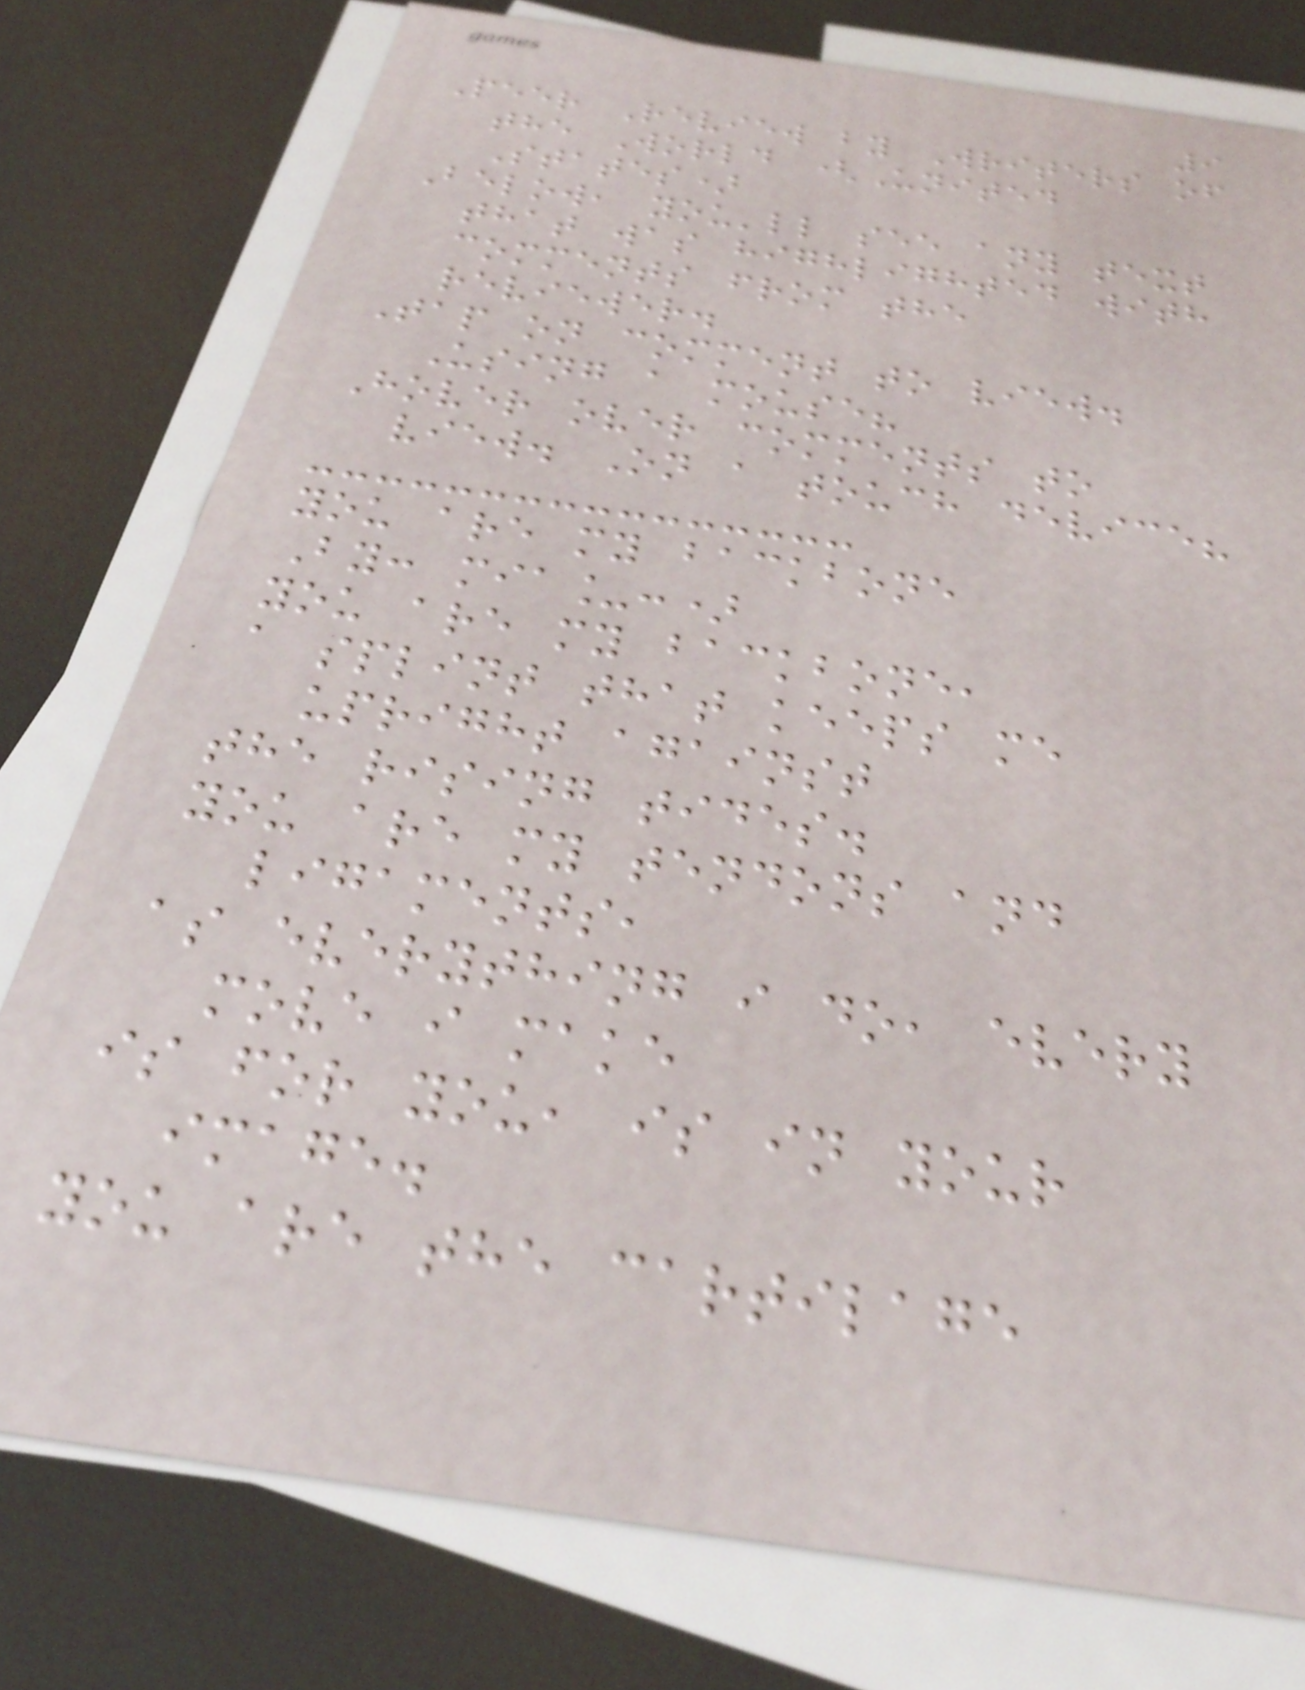9
Peer Review by Writers of
the World (United
States)
Below, you'll see any text
that was highlighted with
comments from the
reviewer.
Tap on comment to view.
Using a mouse?
Hover over comments to
view. On a touch device?
you are my backbone
By: mia_:)
you are my backbone,
a splint that keeps me
upright against
the rising tides.
you are my tendons and
ligaments,
as everything i do, every
move i make
is for you, is in your
image.
you are the cartilage
